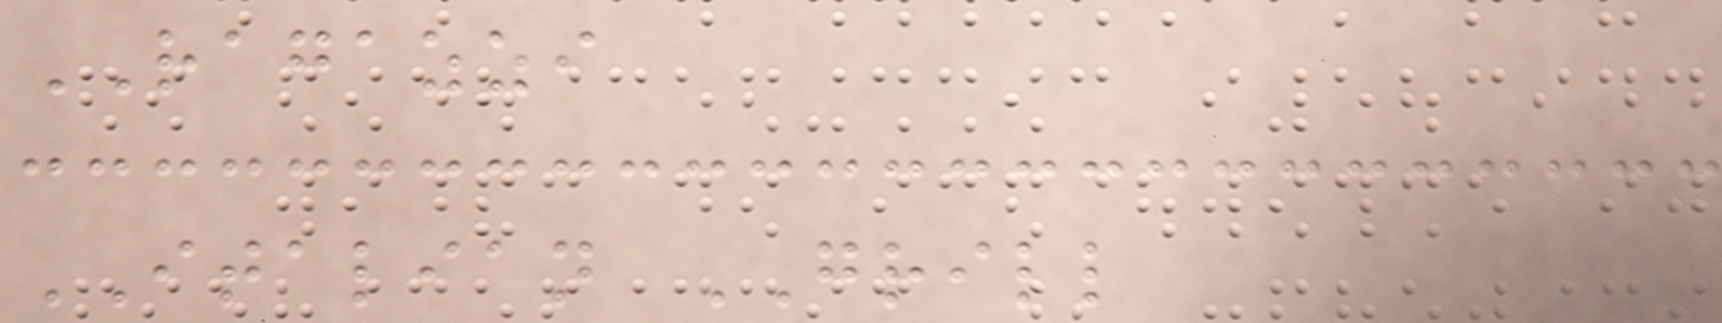RAGAZZI
ITALIAN GRILL
